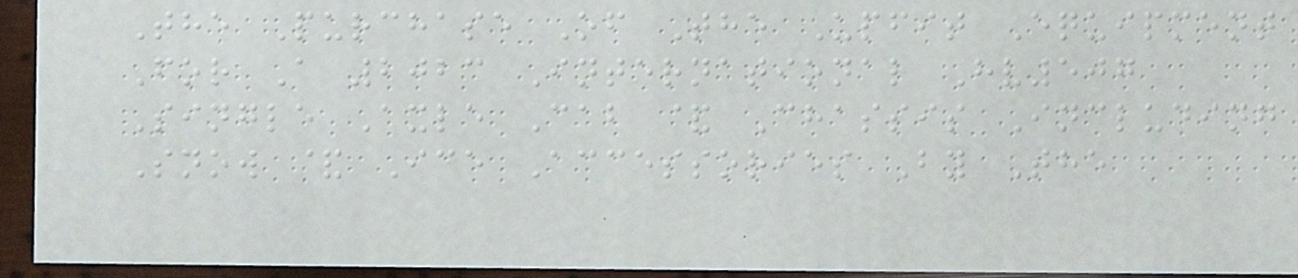The Purchase Of The Upfit Equipment
For A 2023 International Hv507
Single Axle Cab & Chassis Including
Snow & Ice Accessories By The
